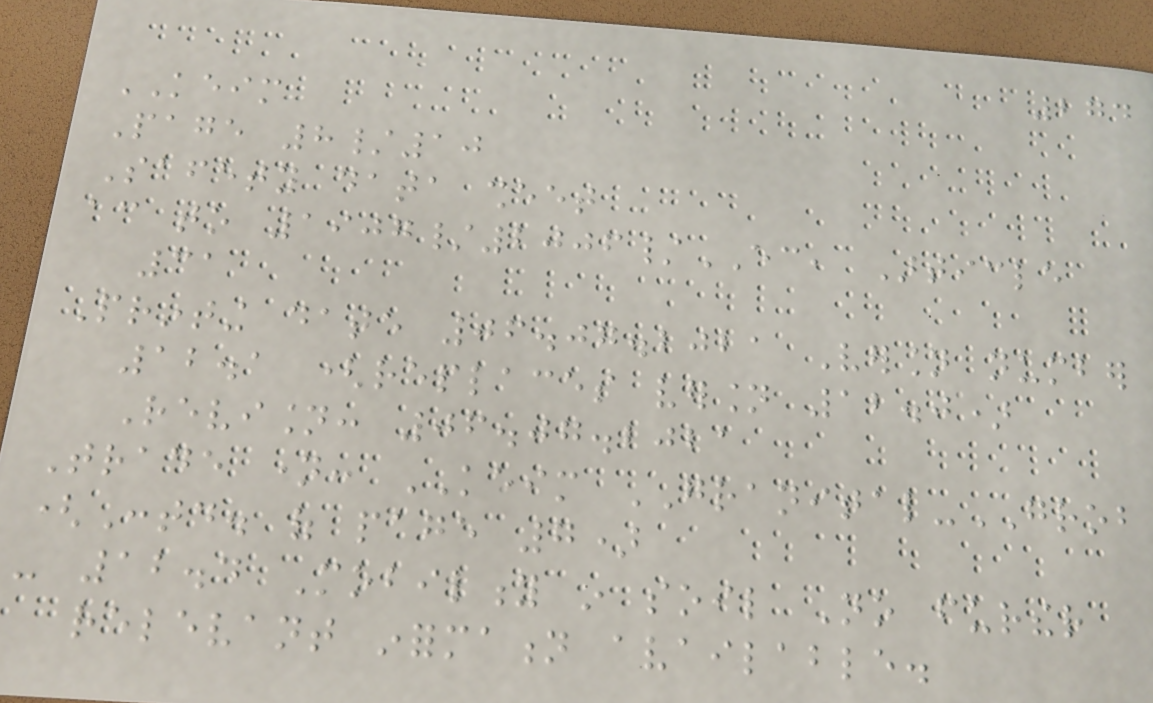274
KEIM
Page 8/10
Safety data sheet
according to 1907/2006/EC, Article
31
Printing date 06.07.2021 Version number
12.1 (replaces version 12.0)
Revision: 06.07.2021
Trade name: KEIM GRANITAL-GROB
(Contd. of page 7)
- 12.4 Mobility in soil No further
relevant information available.
